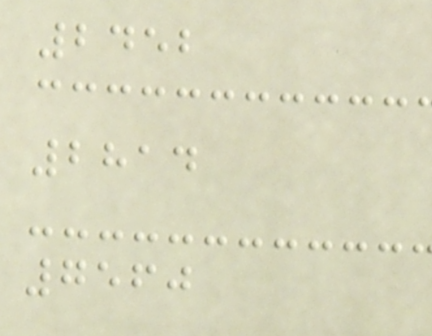2452
2814
7560
